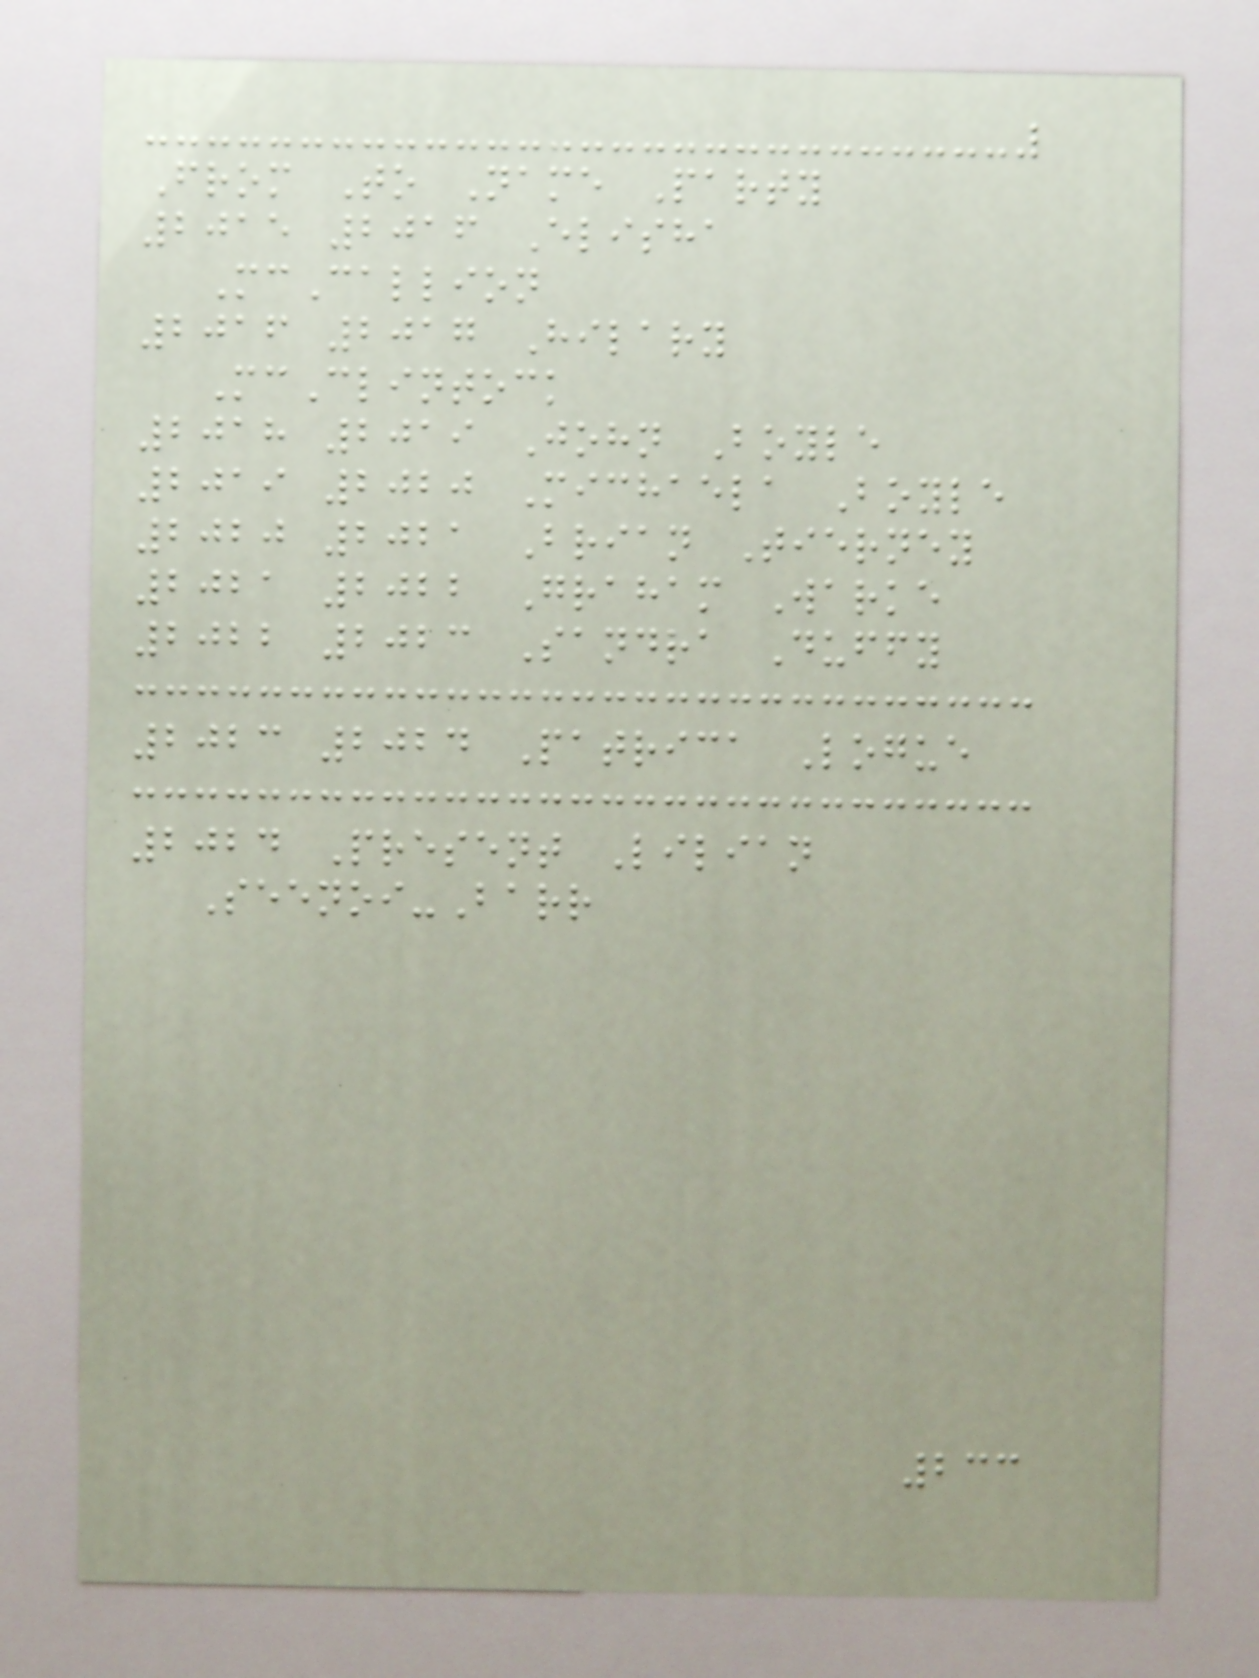From To Name Party
2015 2016 Elisha
McCallion
2016 2017 Hilary
McClintock
2018 2019 John Boyle
2019 2020 Michaela Boyle
2020 2021 Brian Tierney
2021 2022 Graham Warke
2022 2023 Sandra Duffy
2023 2024 Patrica Logue
2024 Present Lilian
Seenoi-Barr
233
